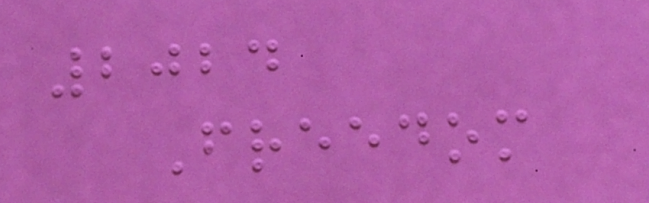2024
Freedom
